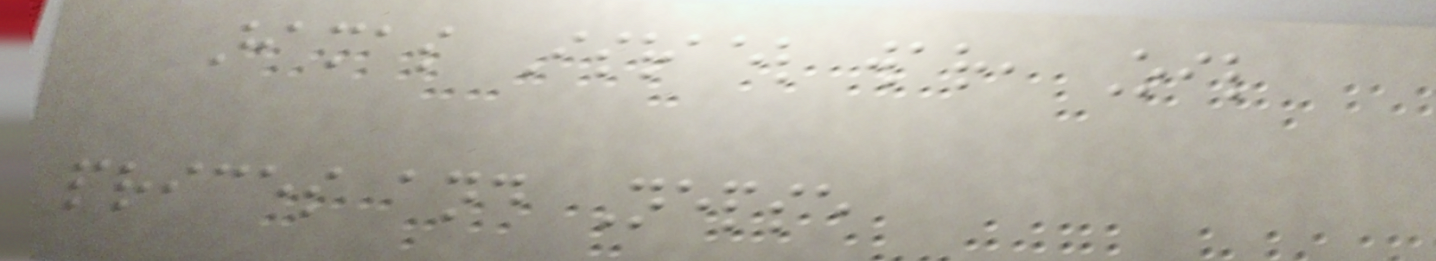Hamas Israel war, Oil
prices and Nepse
